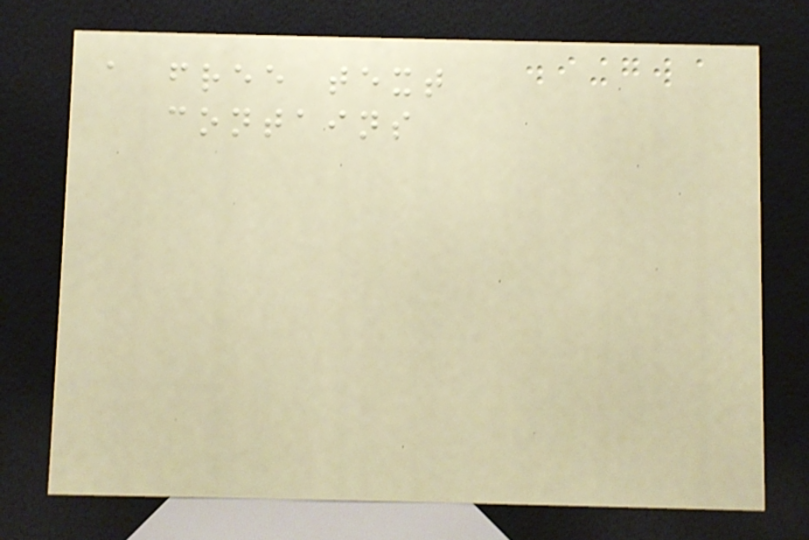a free text
contains
